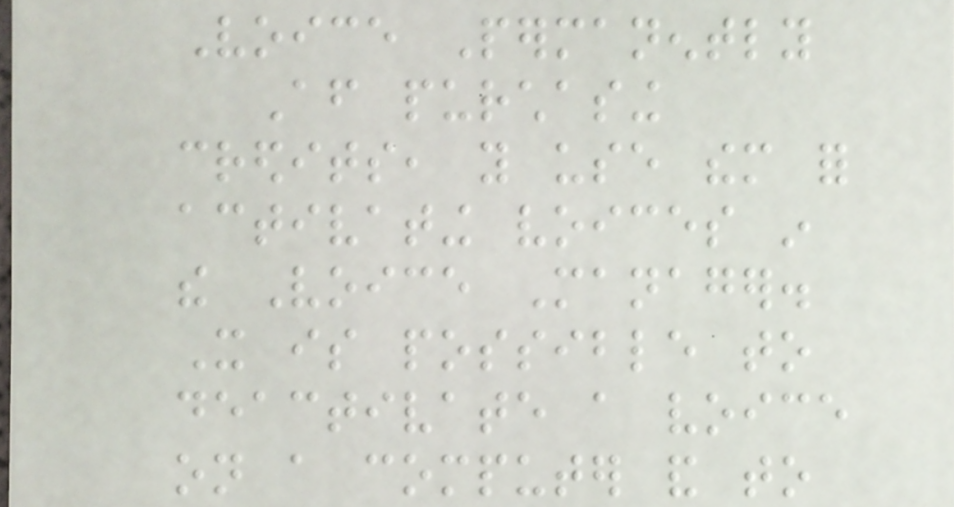Voice Permanently
After purchasing
credits, you use them for
activating voices in
the Voice Manager.
It is possible to
deactivate a voice
on a computer and to
